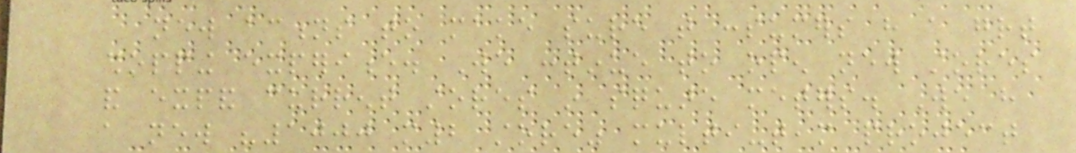new actions to make sure that consumers have a great
shopping experience. We continue to open new stores
and expand current stores in square meters. We have
a new "1000 m2 store" multi-team project
